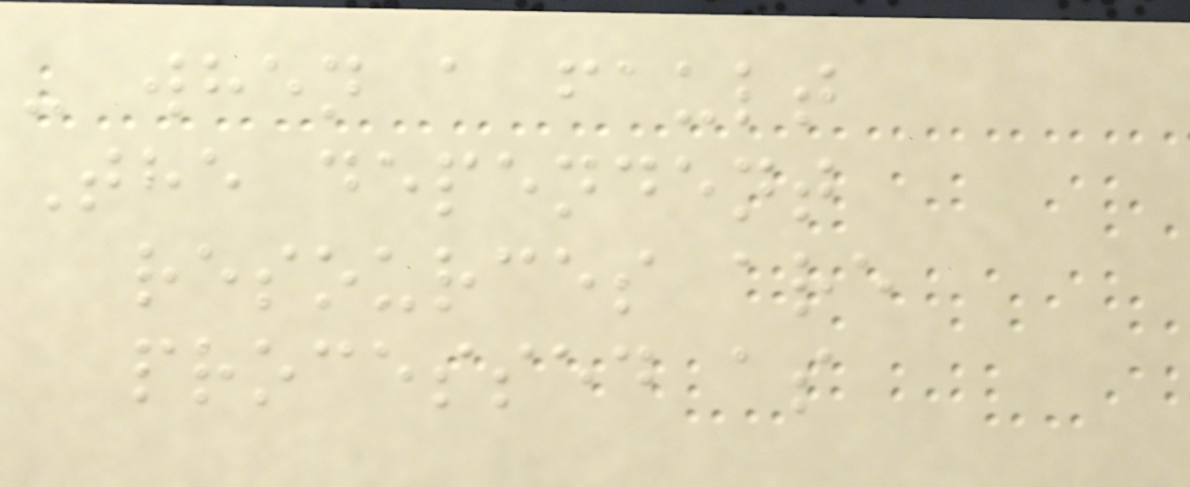- when a fault
The dependent
resources are
processed as
